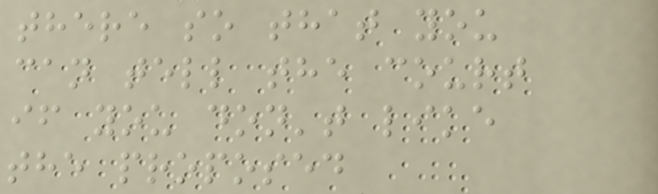there so that you
can tell the court
if you don't like
the proposed
